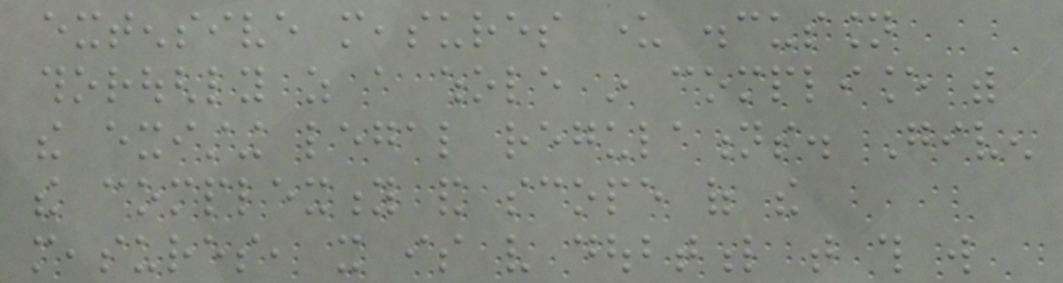extensive measures under discussion
thoroughly as a whole in compliance with
the existing legal regulations. Given
the complexity and scope of the
measures, it is very doubtful that this will
